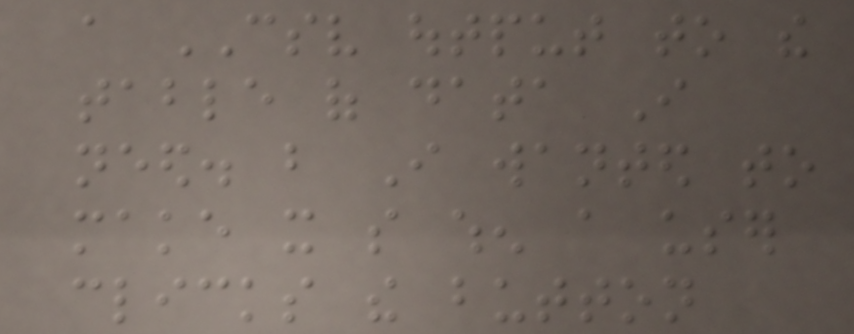a CSV output to the
table of data I
need. but I wanted to
make it so when a user
clicks the button
